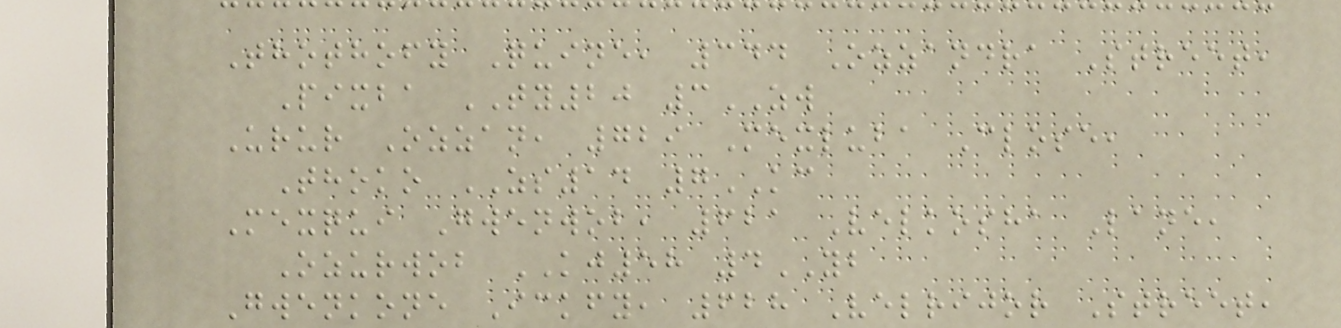Thothofy Quine, 344 Ozzandra Street,
Pixba TY20 3ZW
Urur Ozzan, 729 Mexluba Close,
Thoko ZS14 7KC
Mexqui Gwenwob, 621 Velkosha Lane,
Ozurwob KJ58 4YB
Gwenkone Ickfy, 628 Velrijor Street,
